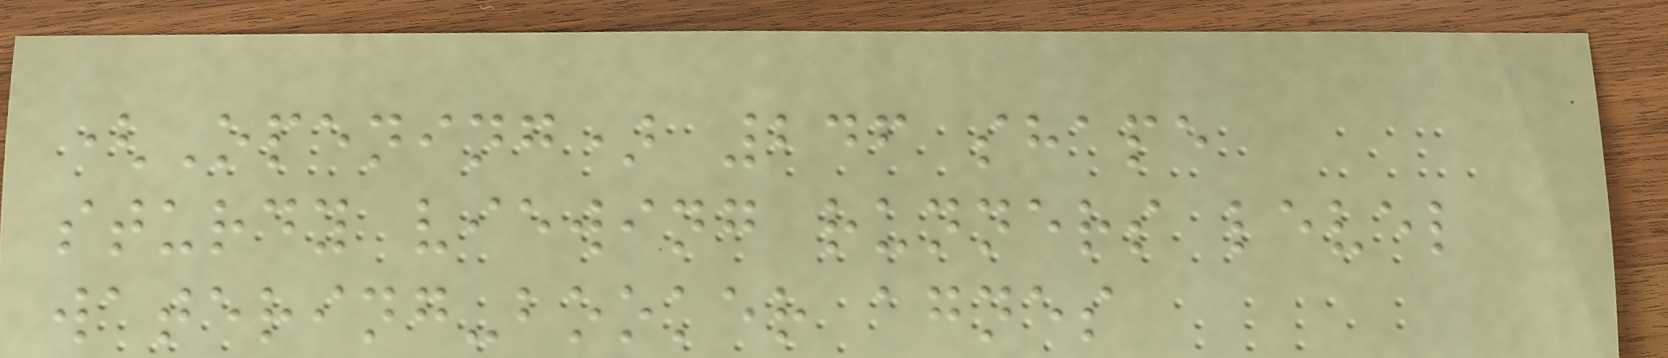(Opening) 246 shape
sturdy viewing runners level
watering-booker agnes
